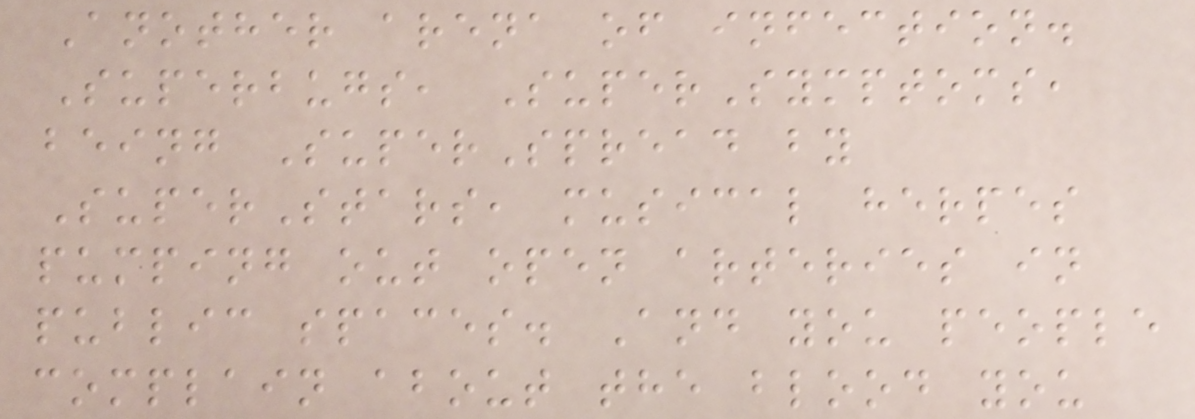Another arena of infection.
Superbugs, SuperSymptoms,
being SuperSpread by
SuperStars, musical herpes
pumping out open arteries in
public spaces. And you people
complain about the blood you
